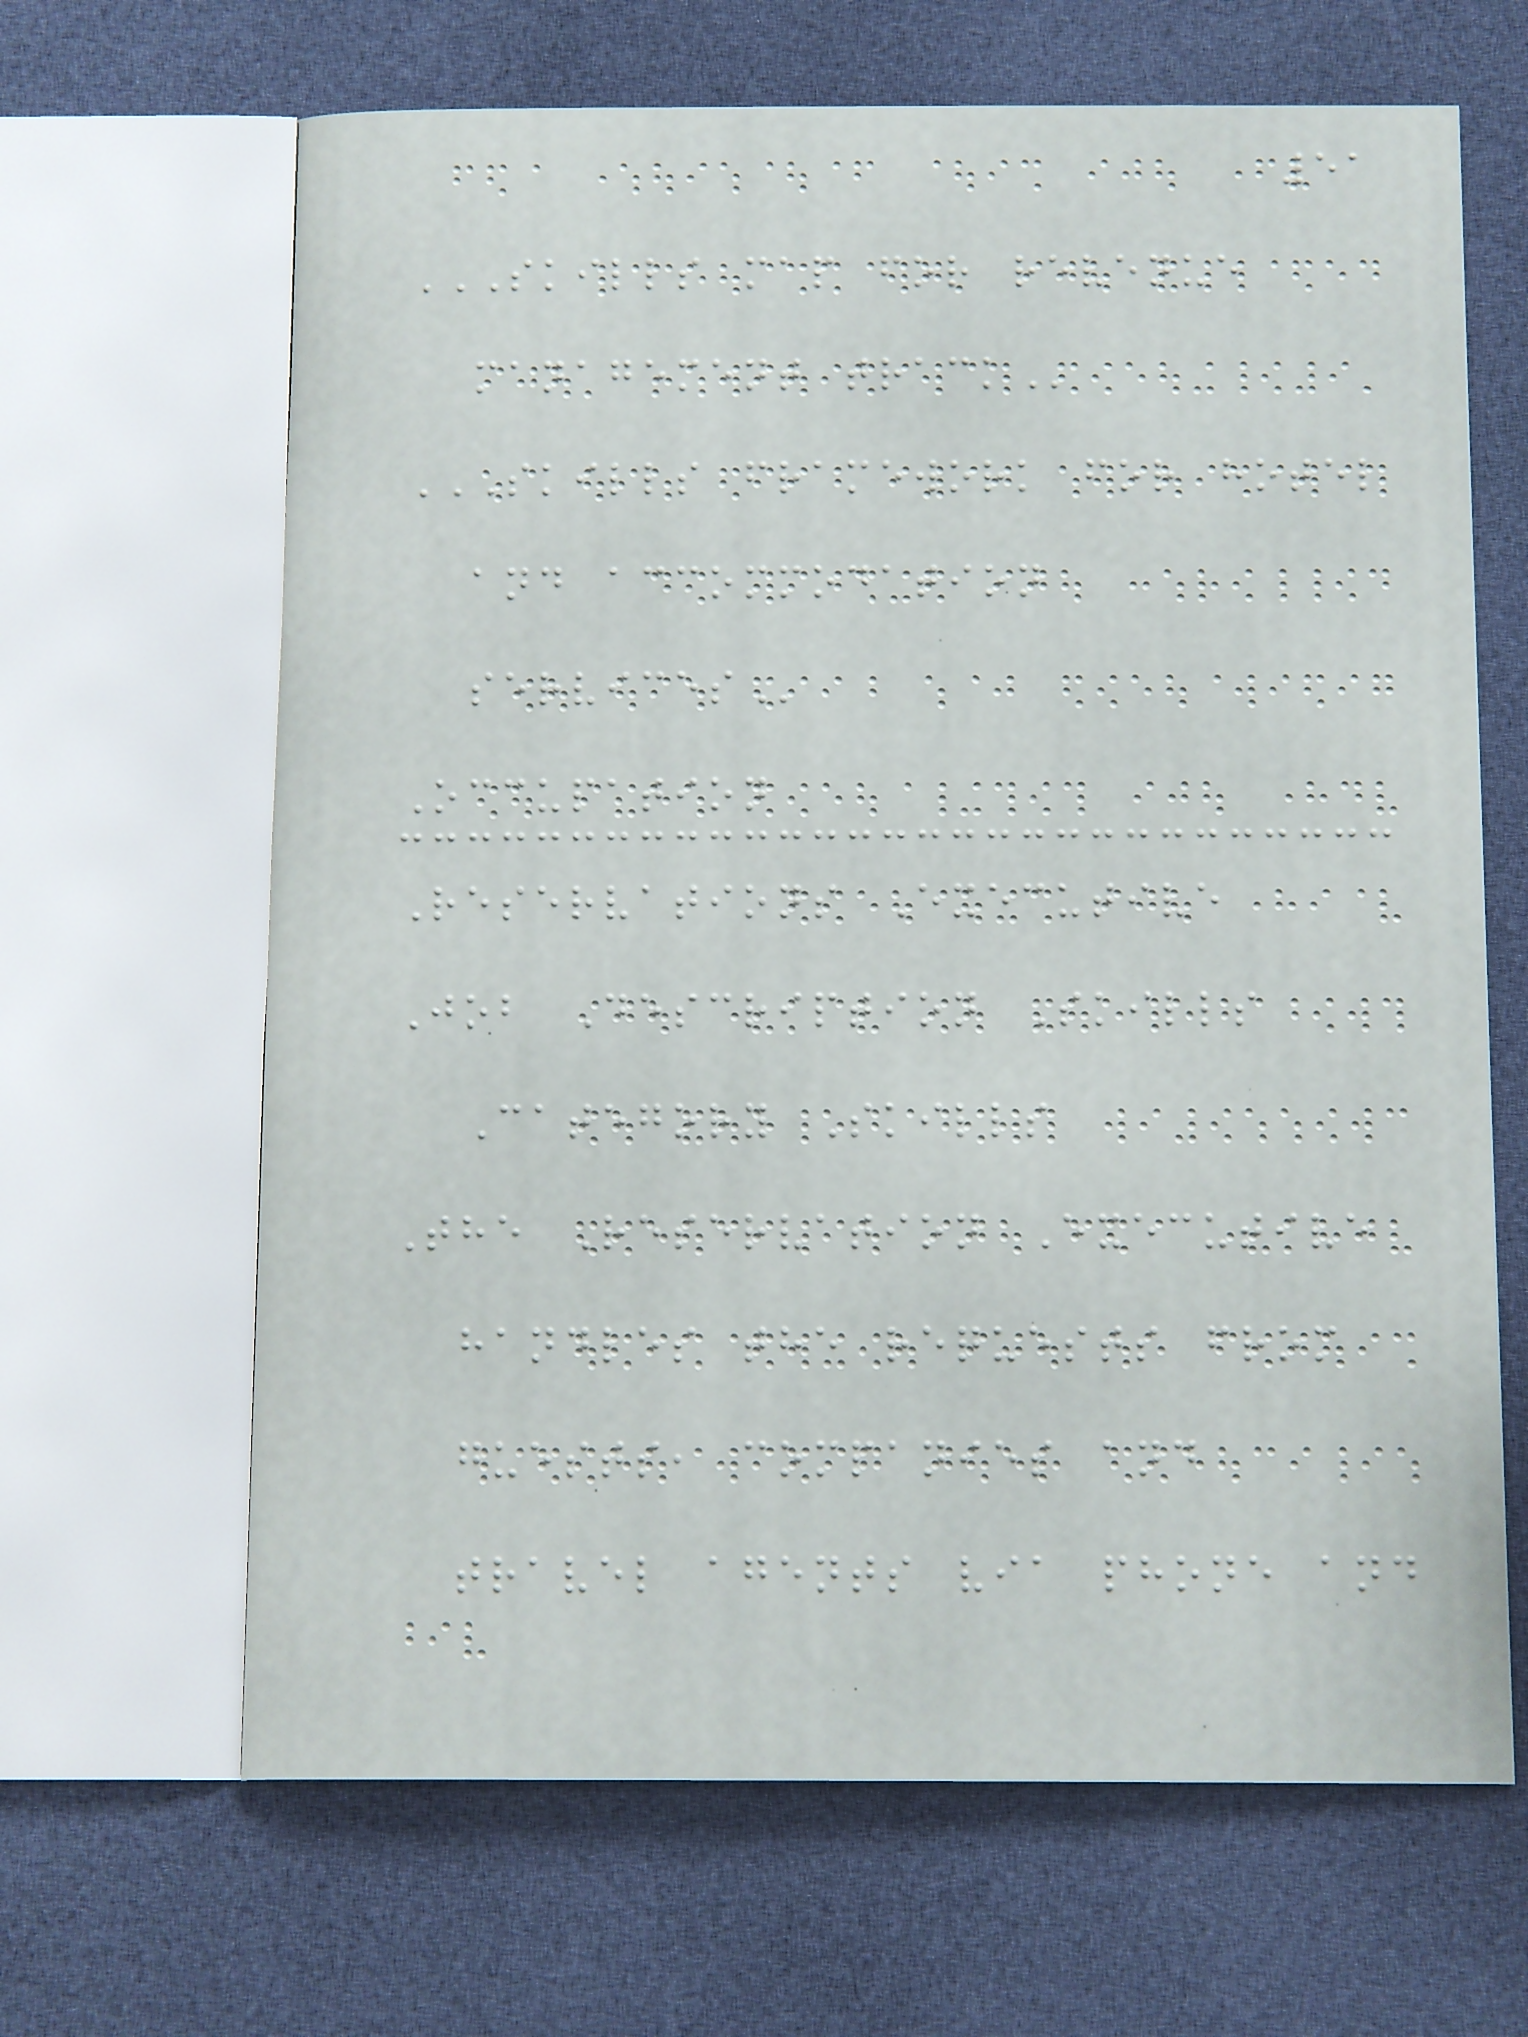51
SKILLS MAP FOR REVENUE
MANAGEMENT TRACK
SKILLS FRAMEWORK FOR HOTEL
AND ACCOMMODATION
SERVICES
Occupation
Reservations Executive
Job Description Skills
Category Skills
The Reservation Executive
handles the requests from
guests, companies and
travel agents via phone and
